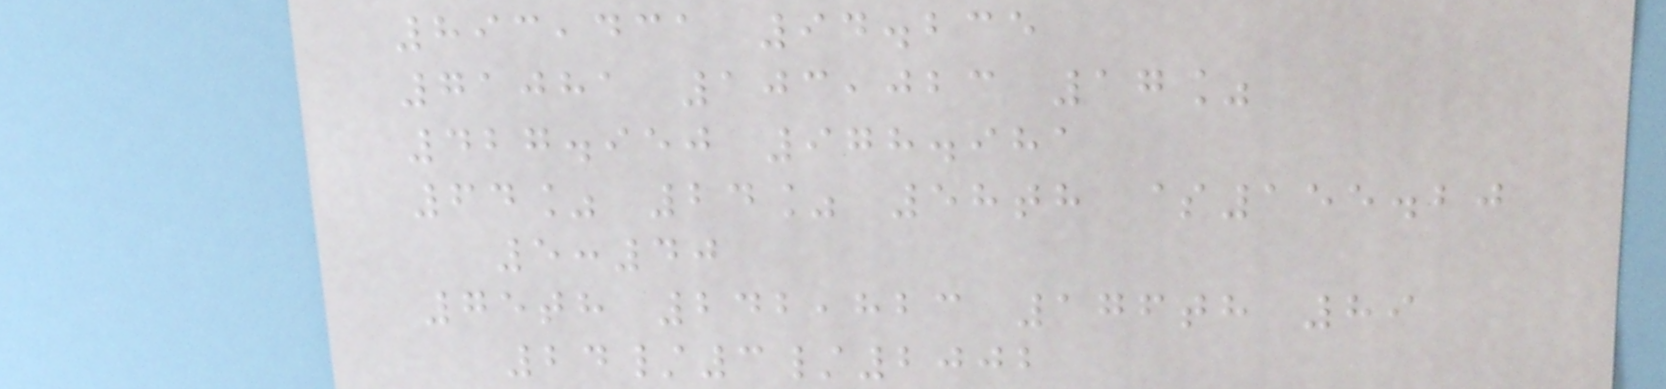893,431 94.235
71081 103,023 17%
427.950 978.981
64% 24% 58th $155.20
5:40
75th 242,823 176th 89
24/3/2002
